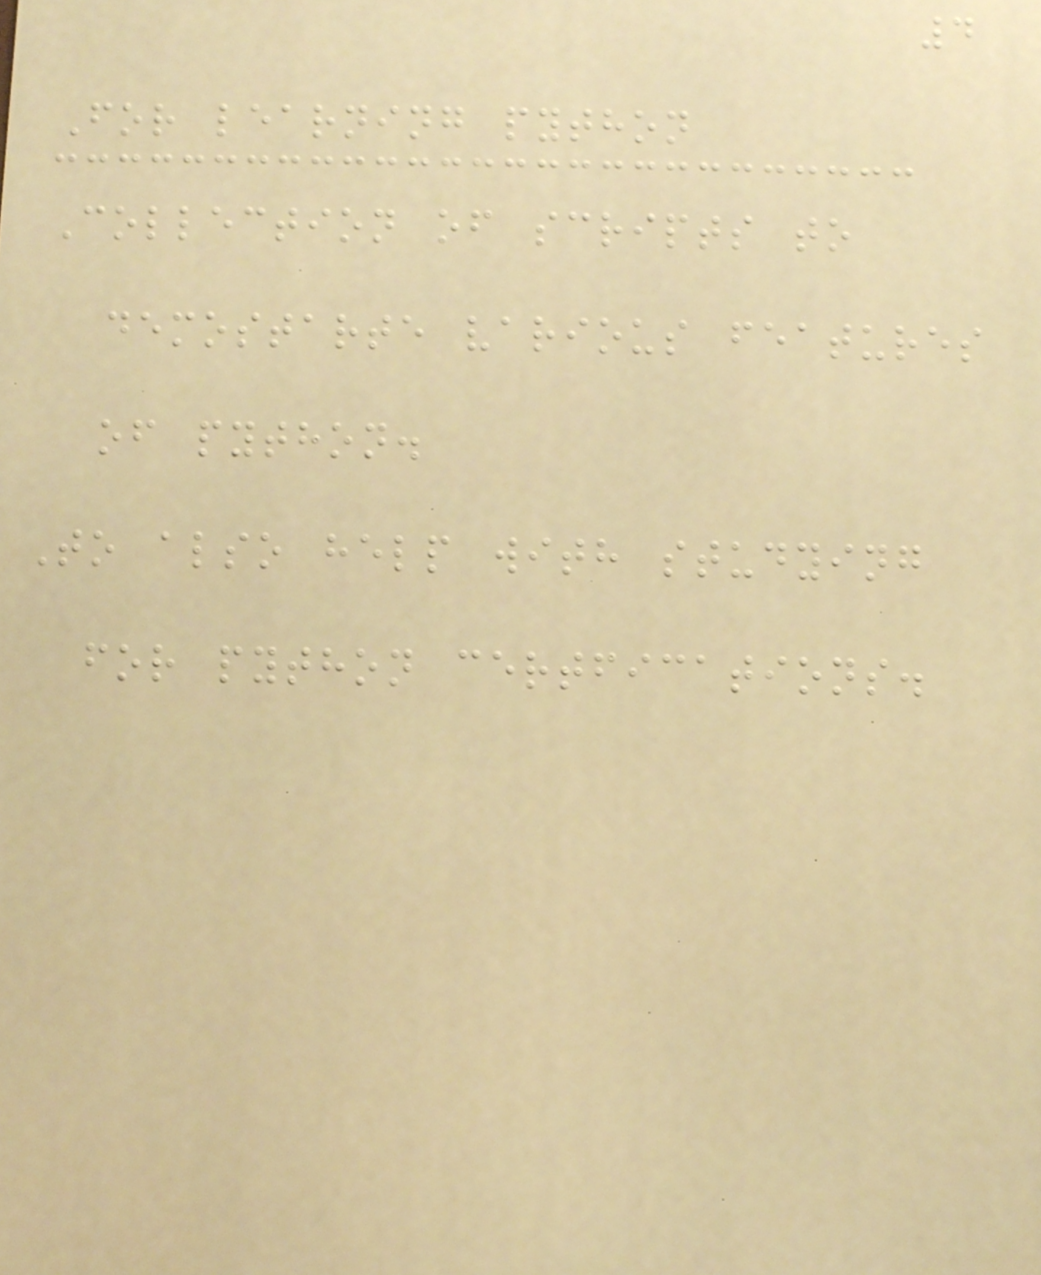4
For learning python
Collection of scripts to
demostarte various features
of python.
To also help with studying
for python certfications.
